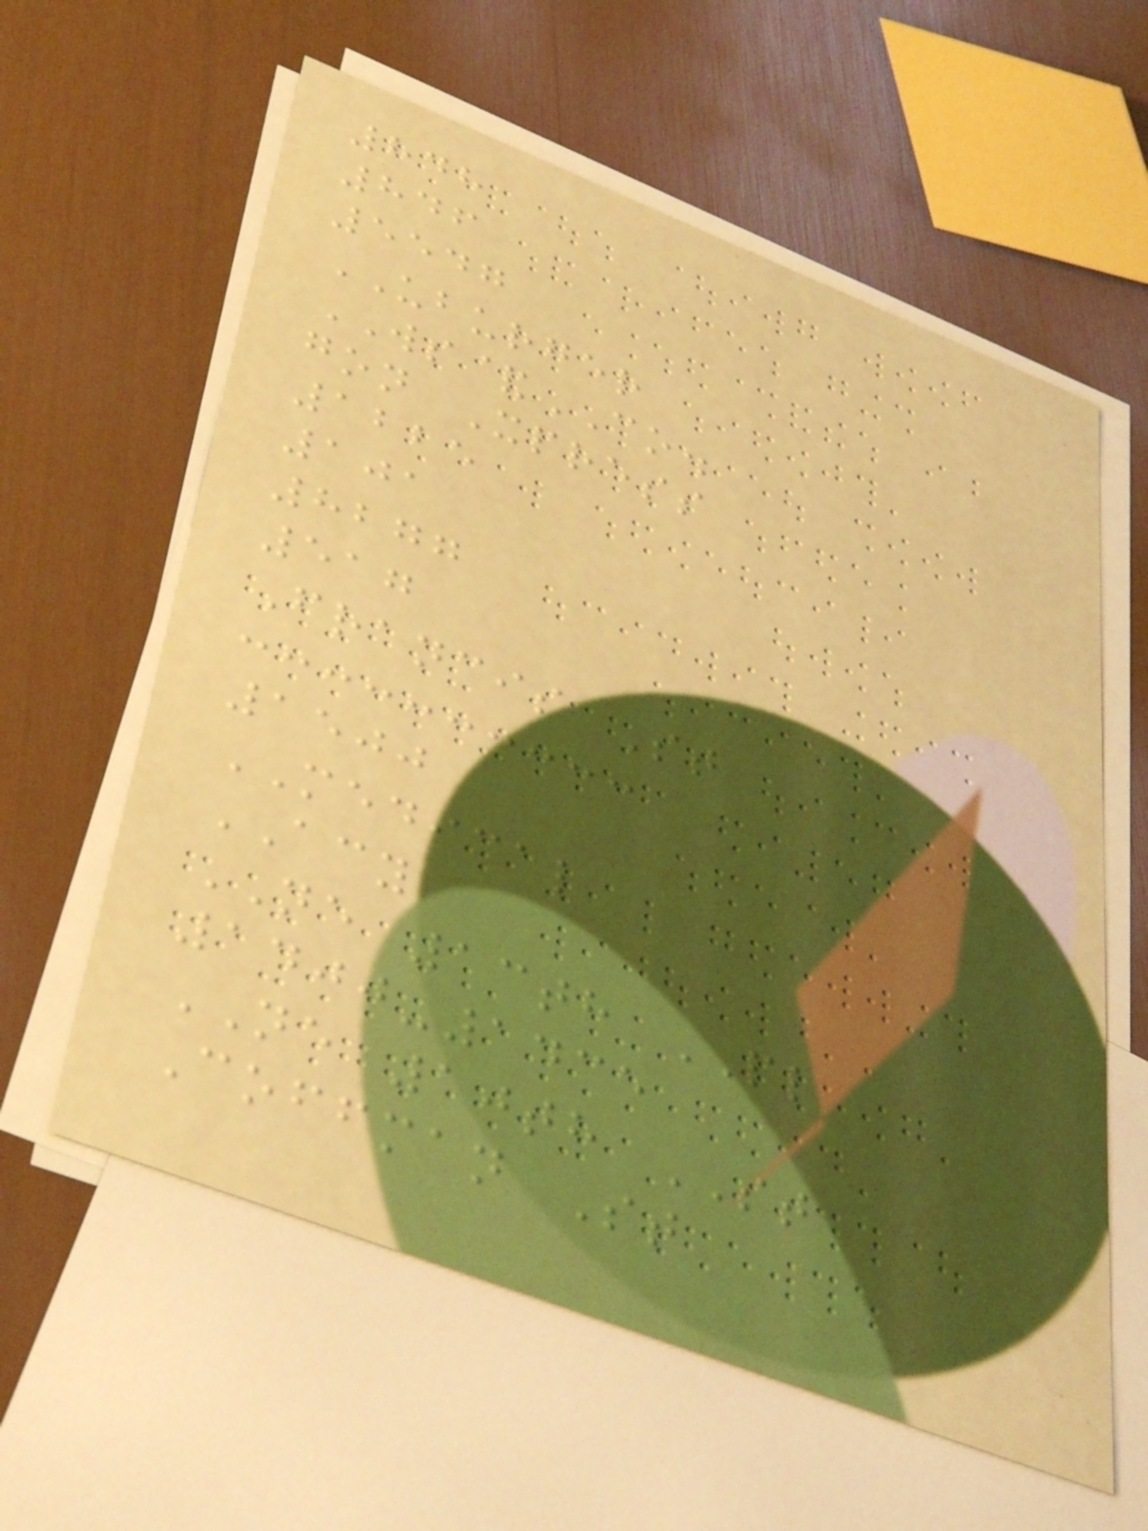848
846
5547
UBURGER
WS&CO.
gon Xpress
1225
101
8277
517
Francis St
1500
MEDICAL
ACY
NE 13th PL
1400-1435
NE 10th ST
Coffman St
